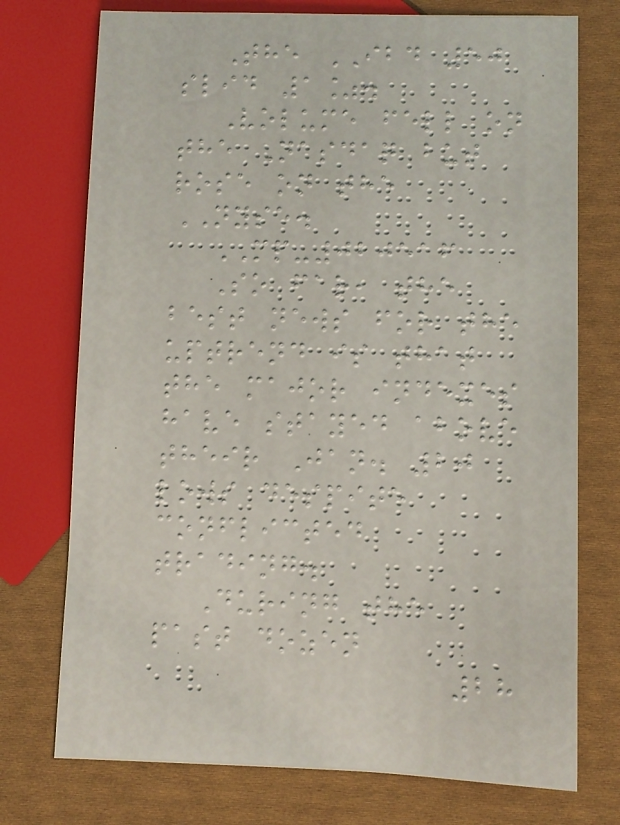The IBD 50
slid 1%.
Volume fell on
the Nasdaq but
rose on the
NYSE.
MP-020516
So far, the
best news for the
uptrend is that
the major indexes
have stayed above
their Jan. 20
lows despite
conflicted
trading.
During the
past dozen
28
